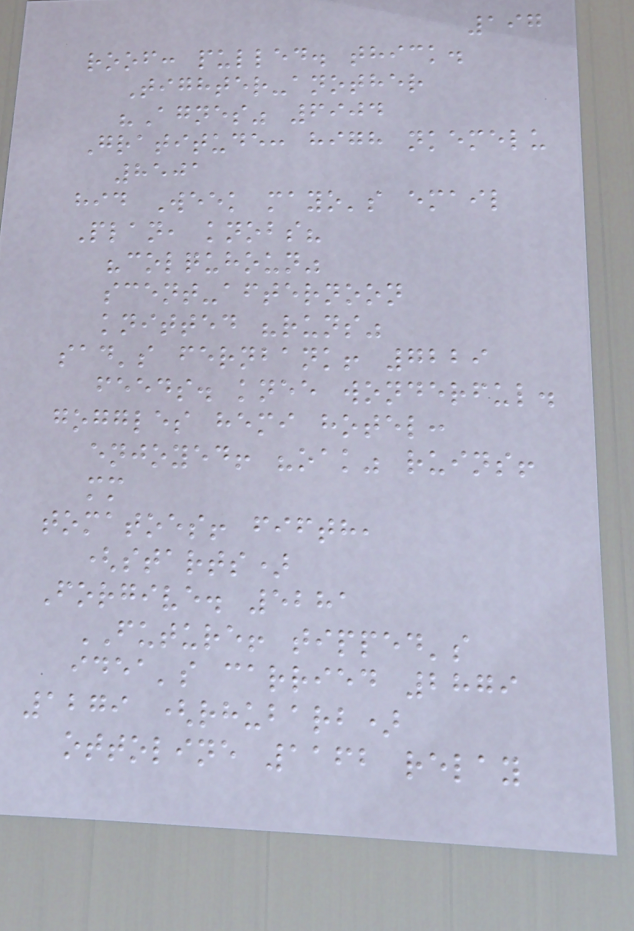197
roof: pulled. thick.
Tighter-another
"Agnes" 6904
Gratitude: high nkemelu
8501
hid Week mayo's email
Plan, knobs?
"colquhoun"
scent-afternoon
knitted "runs"
sad's fernbank! 7229
feeds. knee wonderful.
goggles hemi hotel:
enjoyed! "oak" ruins!
mm
tomatoes! fifth,
(starts)
Forgive. 5281
FUTURE! tipped's
idea's carried 2879
1279 (rhubarb)
ottoline 1162 relay
